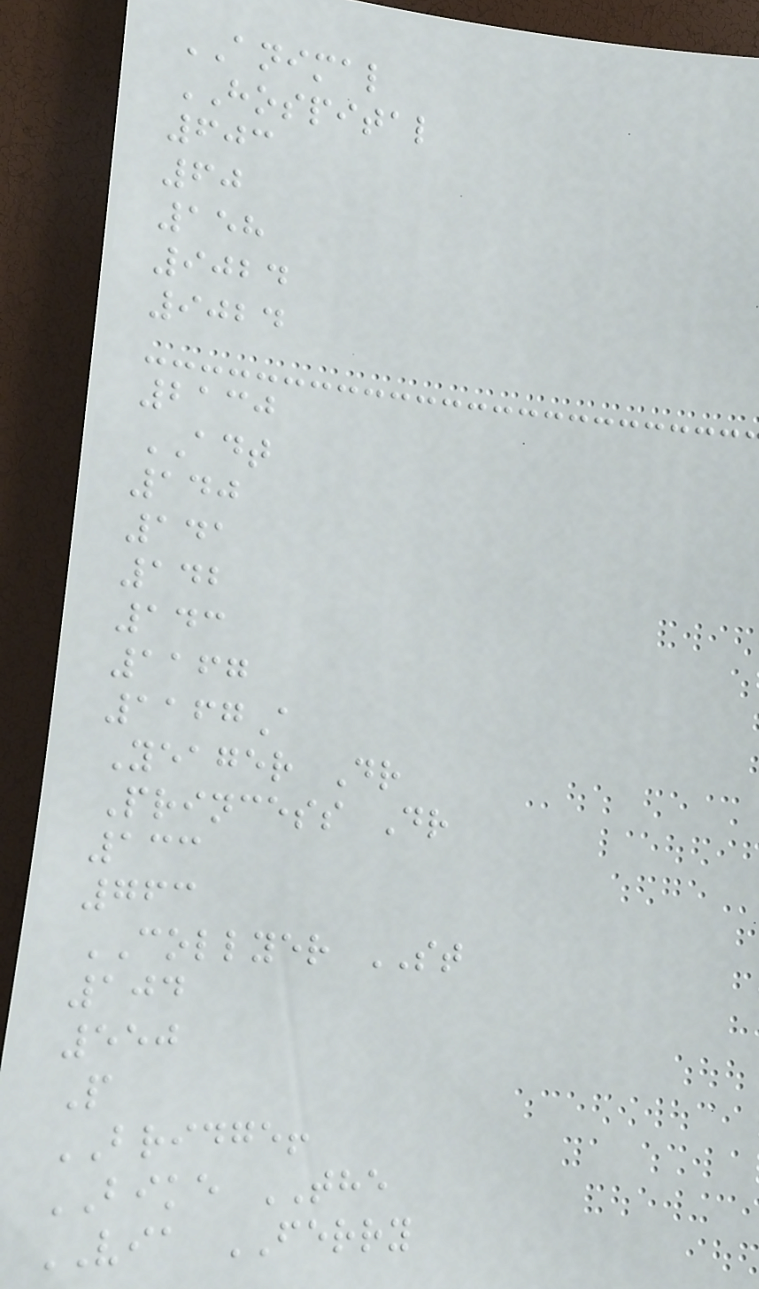ANIMAL
HOSPITAL
603
60
158
9024
9024
2130
ADT
140
141
142
143
1167
1167A
Yeager Dr
Princess Dr
133
763
COLLYER ST
104
550
P
BRIDGE!
BIKE THE
VIA FERRY
